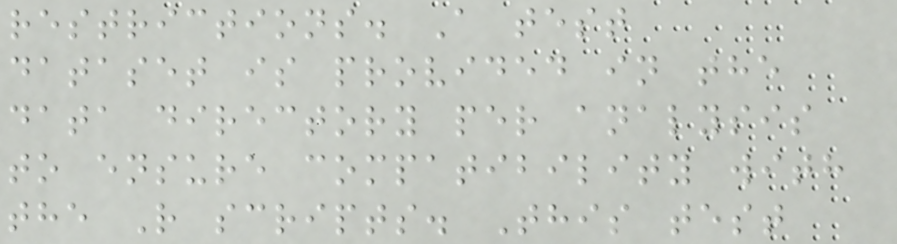restrictions. A test
dataset is provided in the
data directory per analysis
to ensure compatibility with
the R scripts. This test
